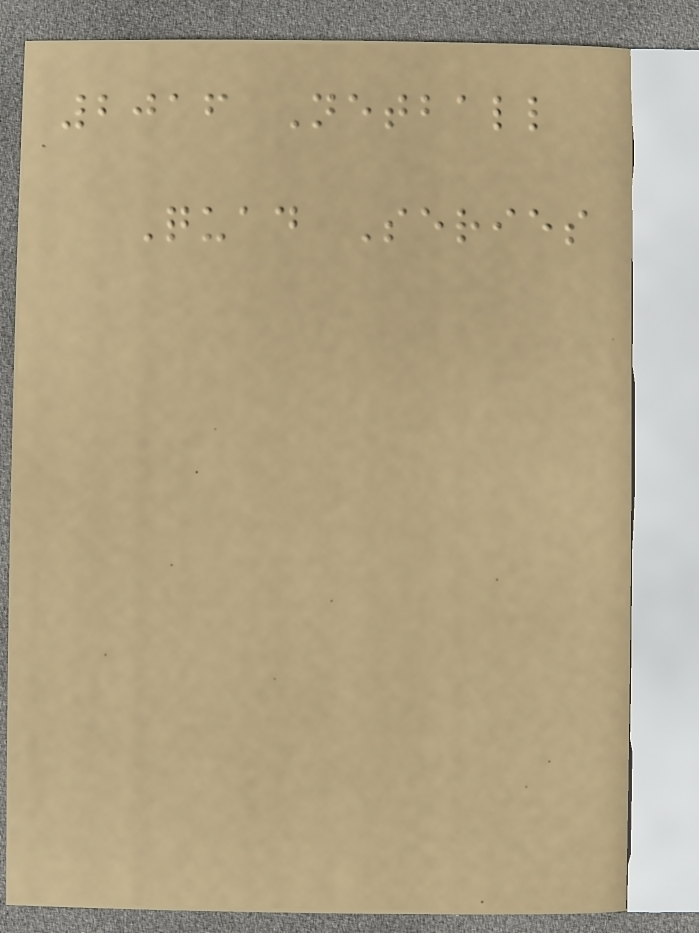2016 Netball
Quad Series
